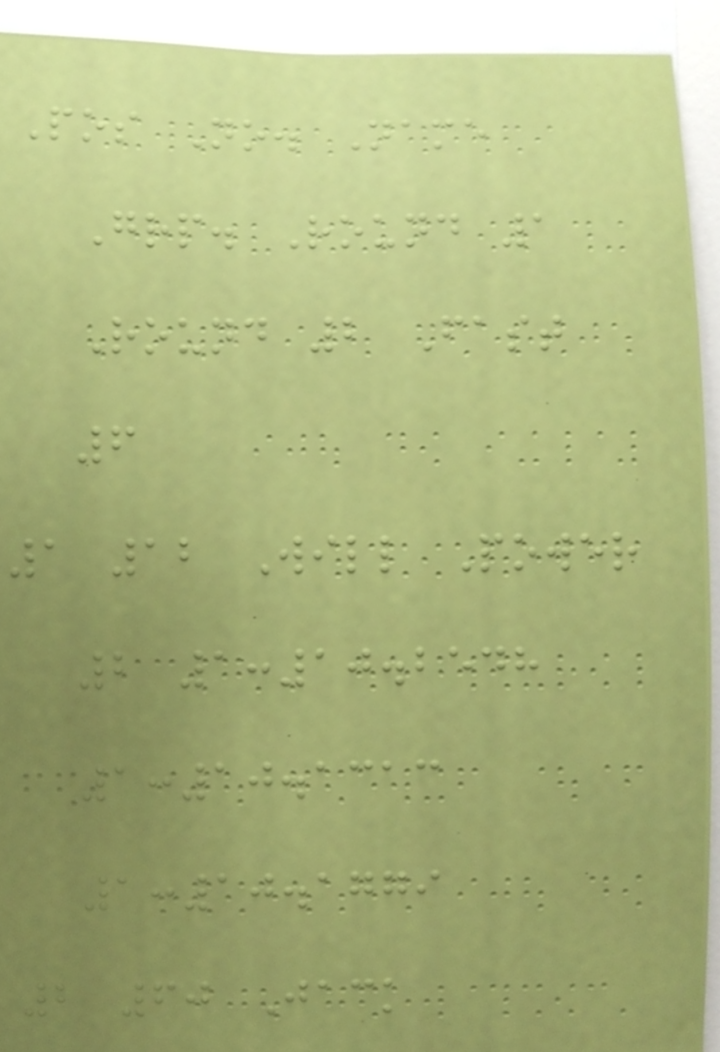Pos No. Name
Grp. Round 1
Round 2 Fast
6
1 12 Will Power
2 1:10.2548
1:10.1313
1:10.1779
2 60 Jack
